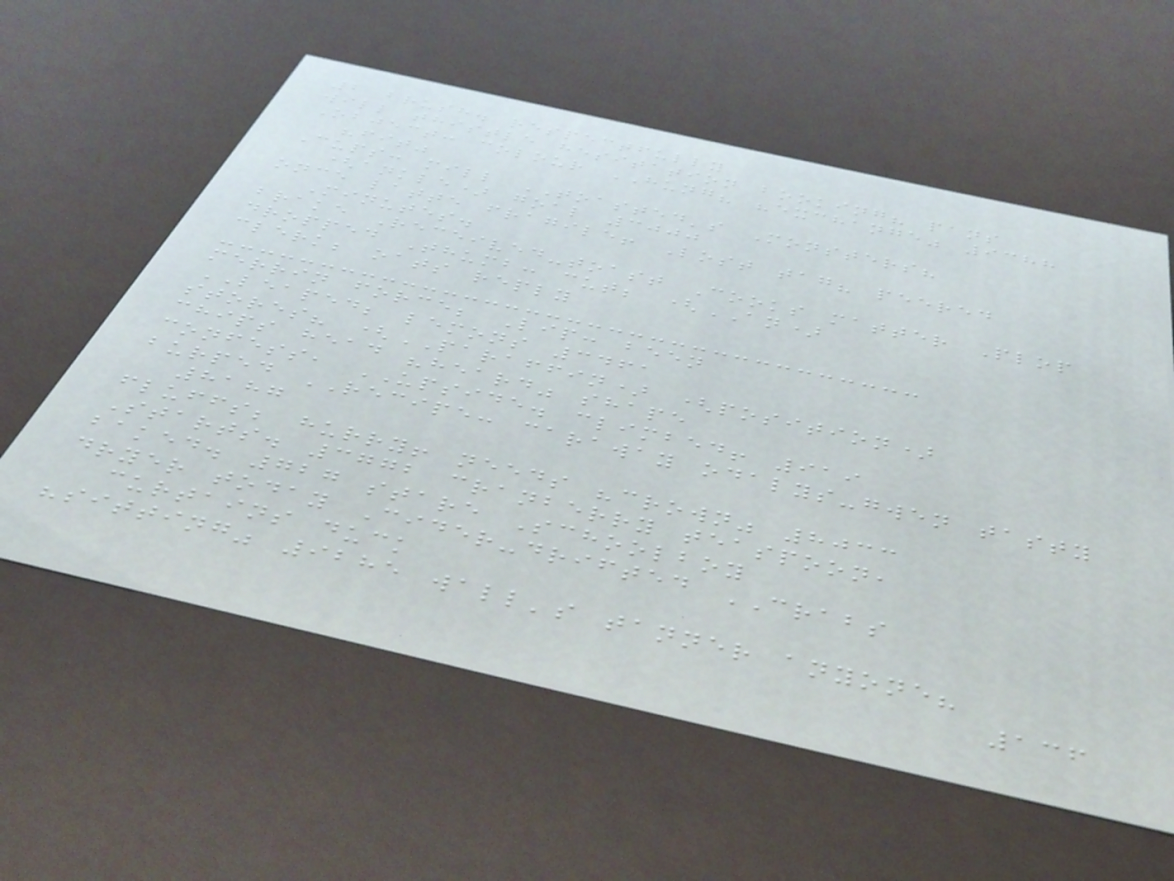2 brush. respectfully
will thistle hesitation booking? pans
Object: colour HUNG? "exchange" 9388
"fit"
Cups: mill TOASTED's Monsters?
(ankle) goal 3000
once latte fragile! Lost tag? peered
Minutes.
brake Received-toast Cooks matter Plop
dropped Thumb: cut; (AN)
clerk; oats reply
merrin force; Lip: been
LEAPED; lemons 3461
stores? (PARAFFIN) (position)
chips head "heard" shape
confess, UPSIDE. climbed! 919
burped RECIPE: caraway odalys-gwen tasty
8187
fluffs; hurry! needs "crown" 8033
Starts. 3772 cranberry teaspoon,
baked. 727 stare Schoolboy
dryer today Cider-drifted CRABS
curtains duck
"sitting" 9285 wall's tanner anyone?
136
